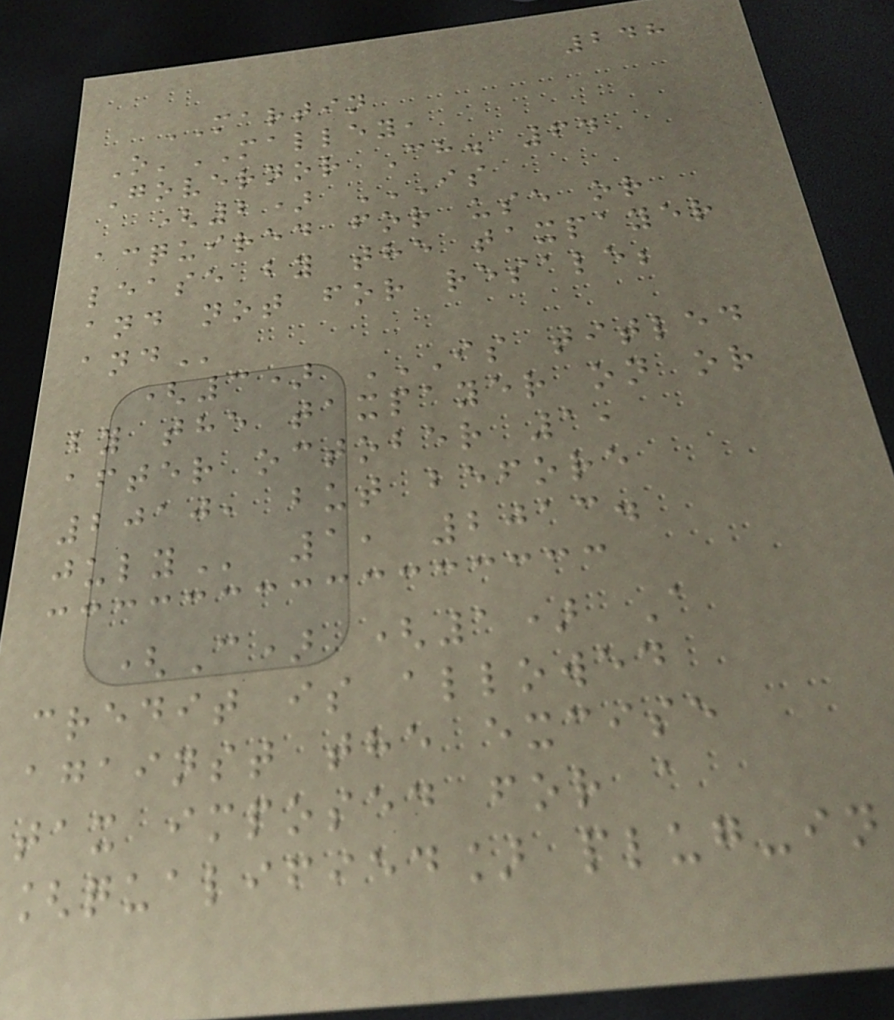248
MARTIN
O'MALLEY,
Governor Ch. 64
(2) IS
ACQUIRED FOR USE OR
LEASE BY THE TAXPAYER
AND NOT FOR RESALE;
AND
(3) IS TITLED
BY THE TAXPAYER ON OR
AFTER OCTOBER 1,
2010, BUT BEFORE
JULY 1, 2013.
(C) (1) A
credit is allowed
against the excise
tax imposed for a
[qualified] plug-in
